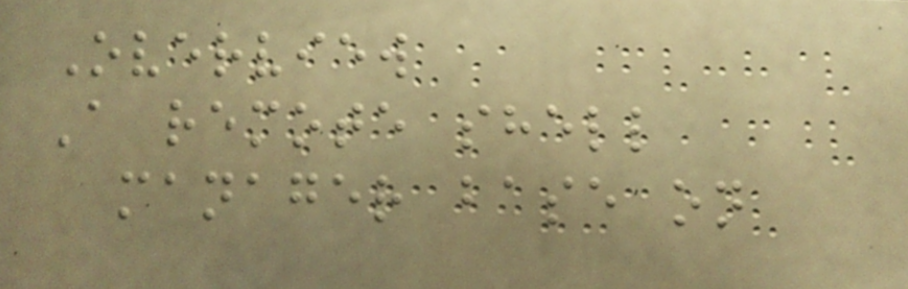Overview
A remote shell
manager base on
